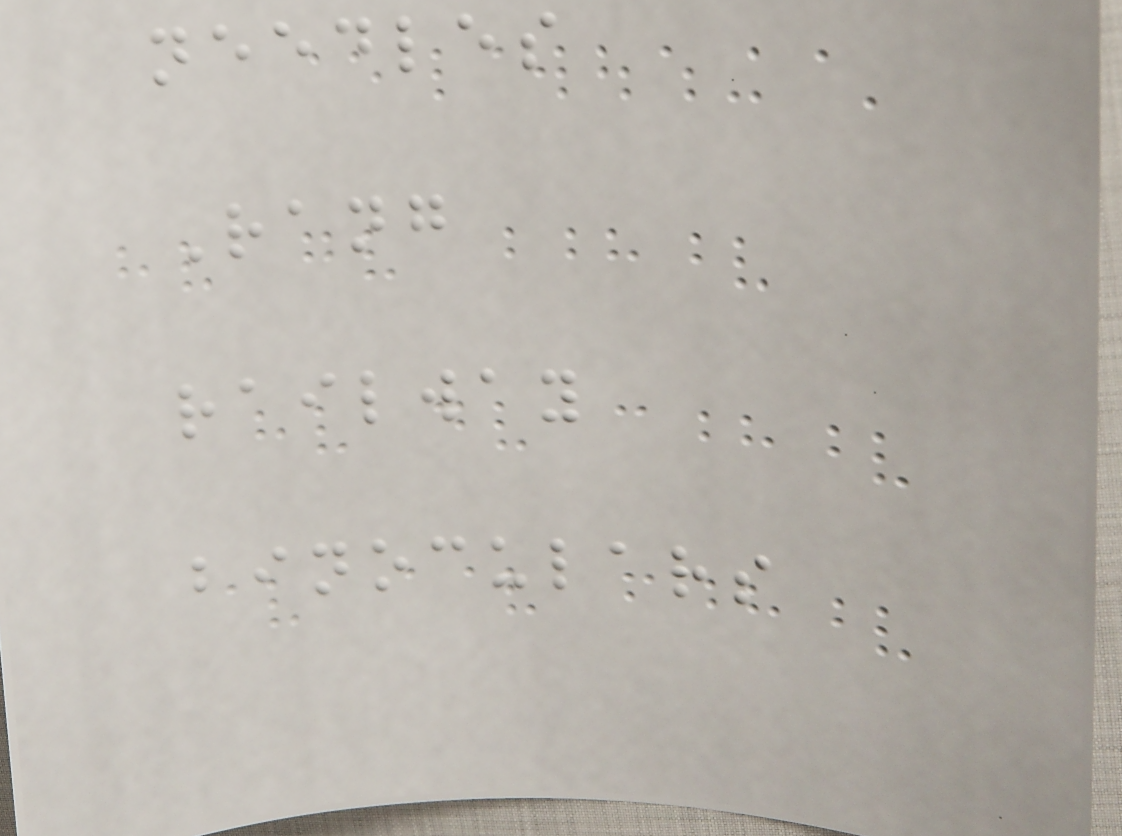needles
Rang
railway
binoculars
